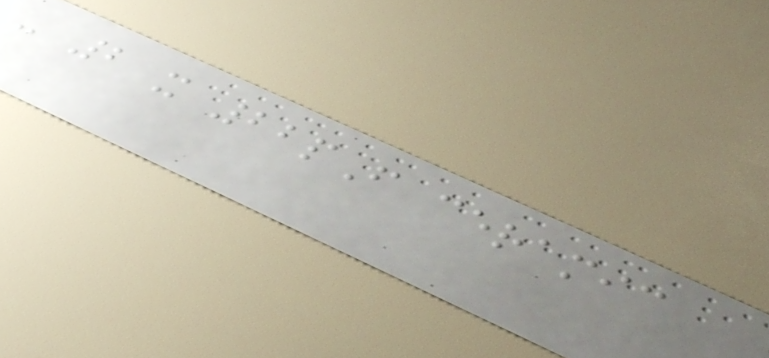- 2 x 22pF ceramic
